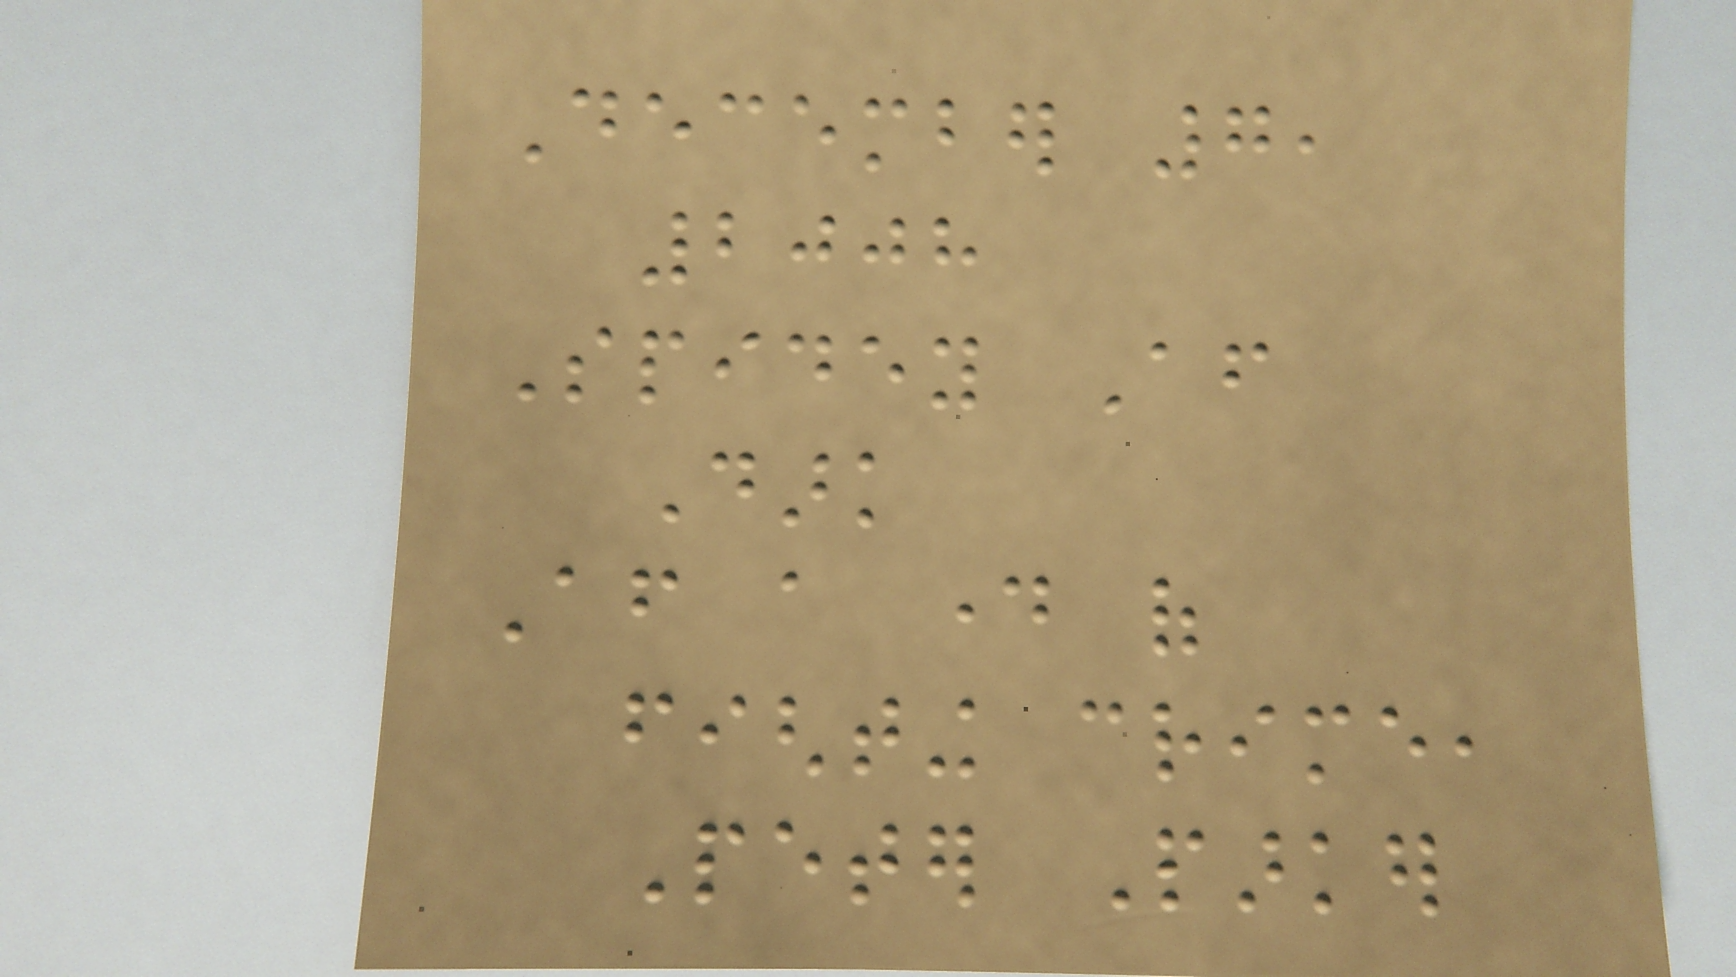December 7,
2008
Spidey After
Dark
After a day of
fighting crime,
Peter Parker
